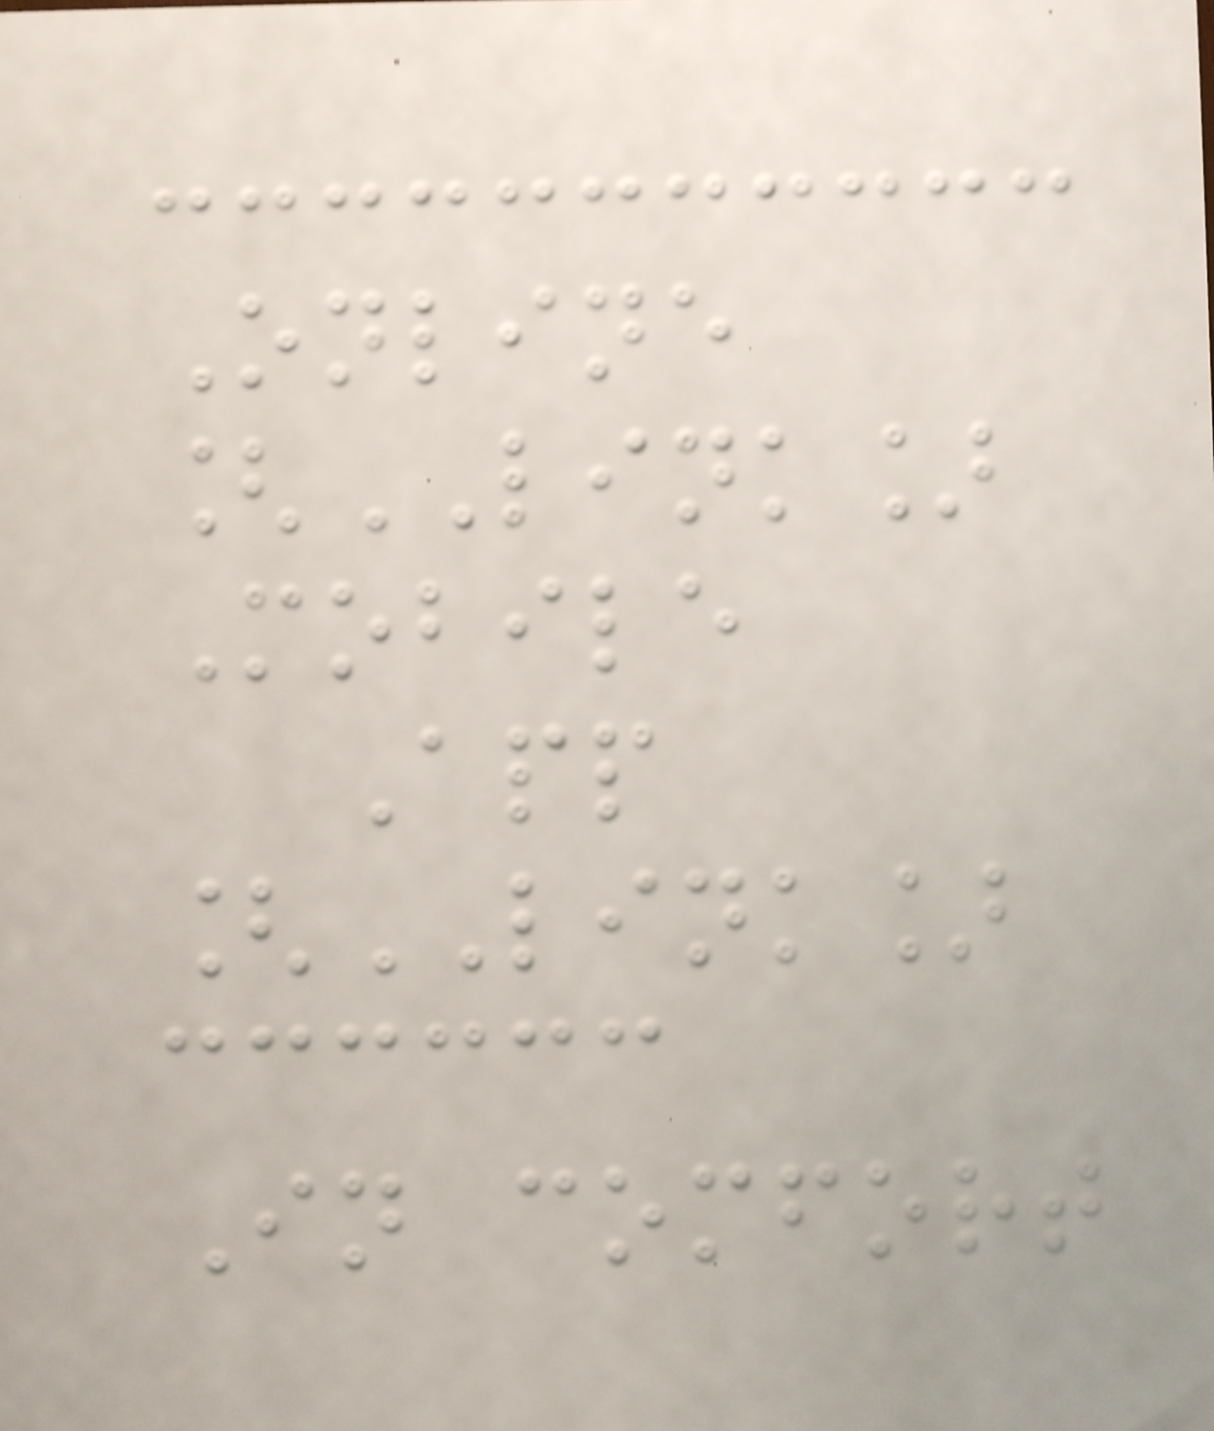Online
[LINK]
Mobile
App
[LINK]
In comfort
